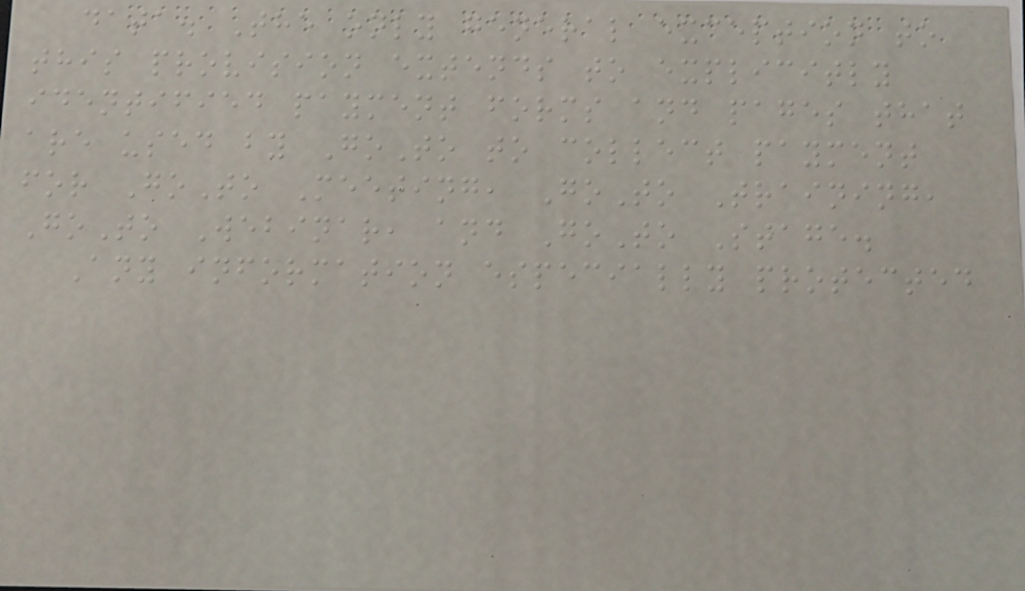data. The only general exception to
this provision extends to explicitly
identified payment forms and pages that
are used by GoTo to collect payment
for GoTo Meeting, GoTo Training,
GoTo Webinar, and GoTo Stage.
Any information especially protected
